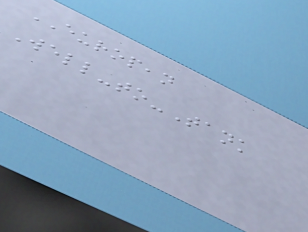EUROPEAN
Well-to-Tank
